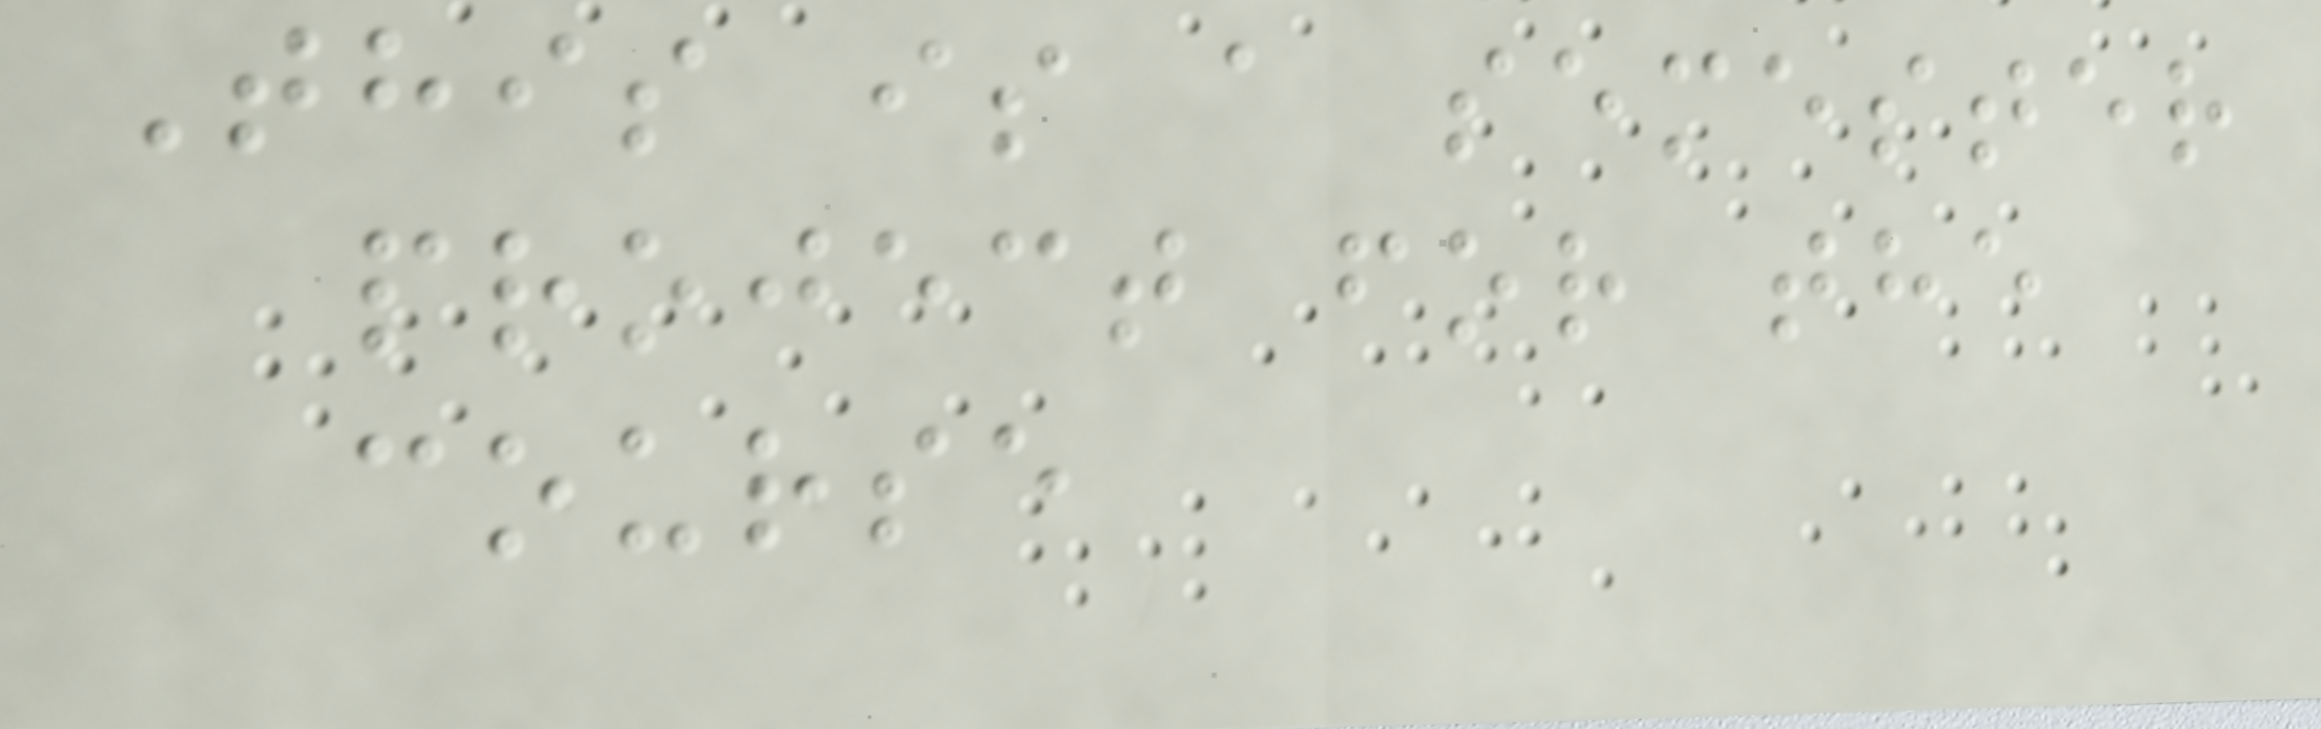This is a semester
project for the
course
